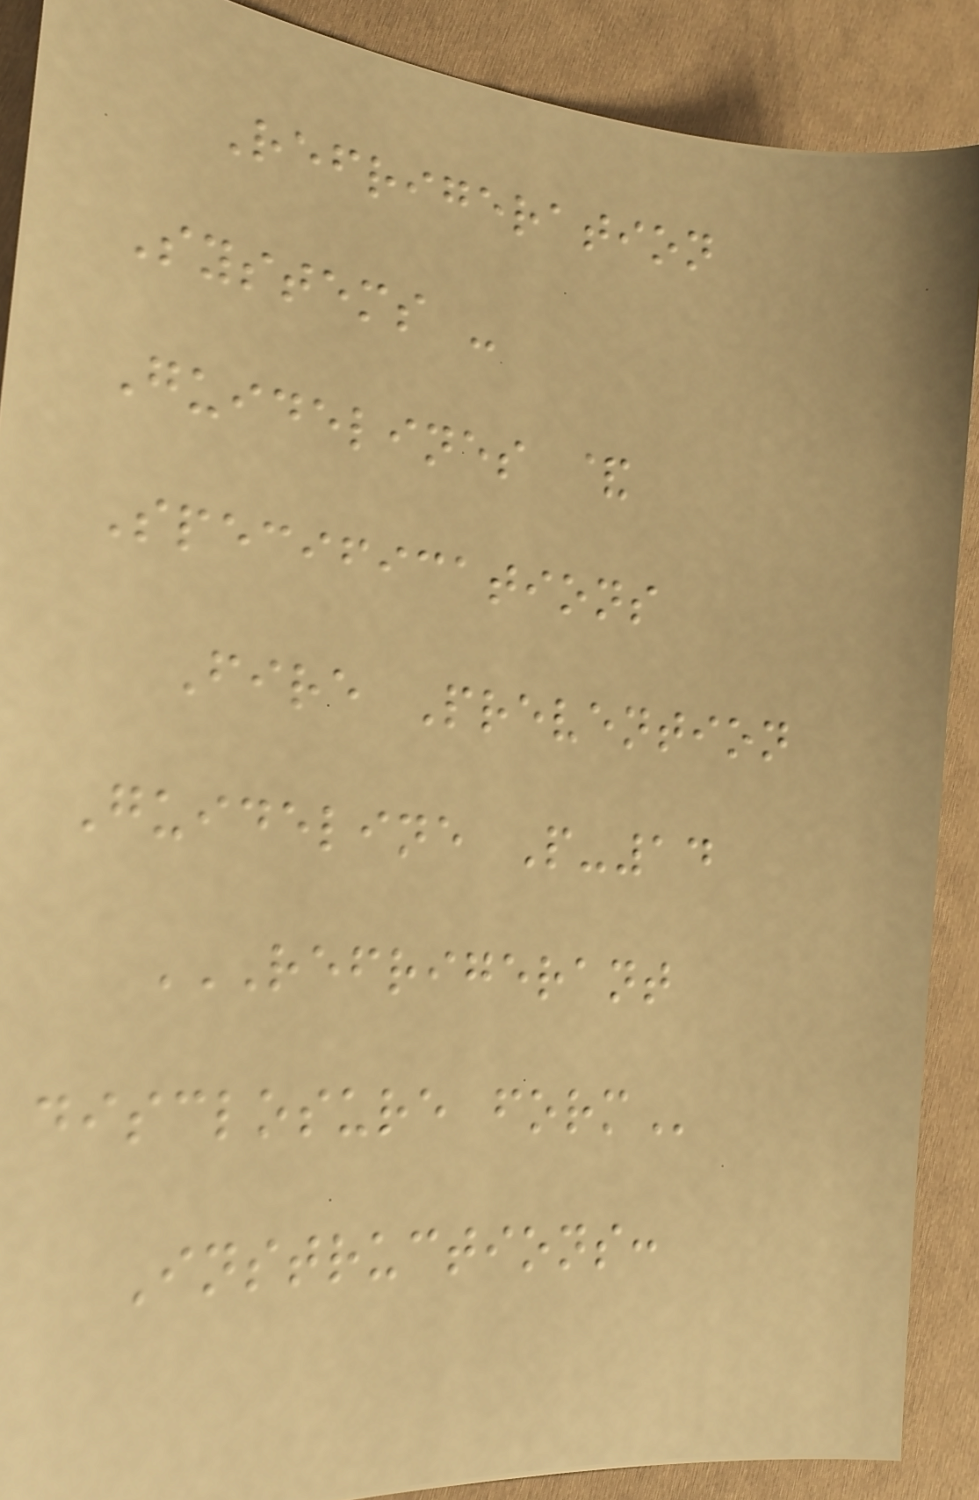Refrigeration
Systems -
Guidelines &
Specifications
Fire Prevention
Guideline P-14
REFRIGERANT
DISCLOSURE FORM
Instructions:
